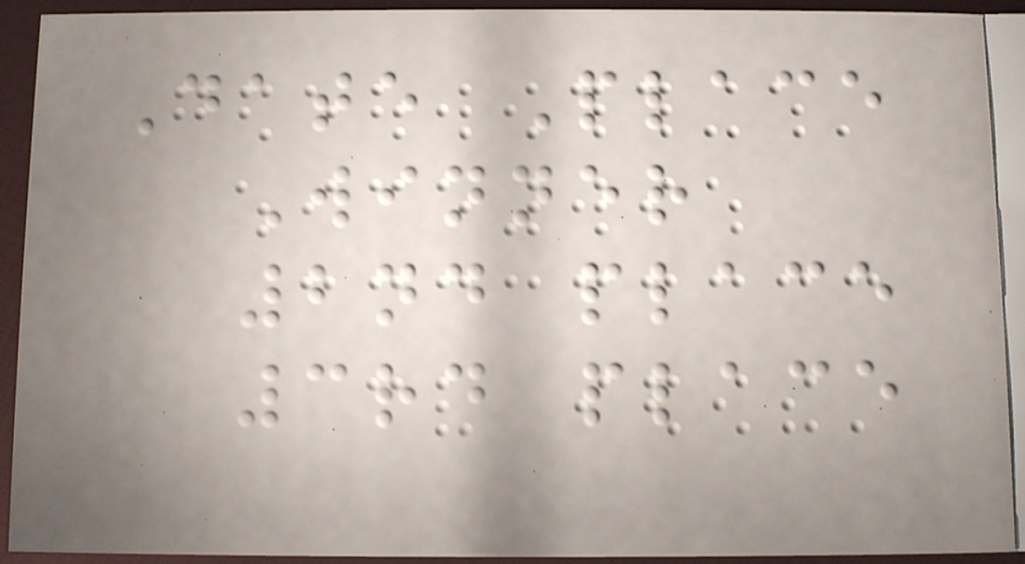Date Place
Winner
2nd place
3rd place
